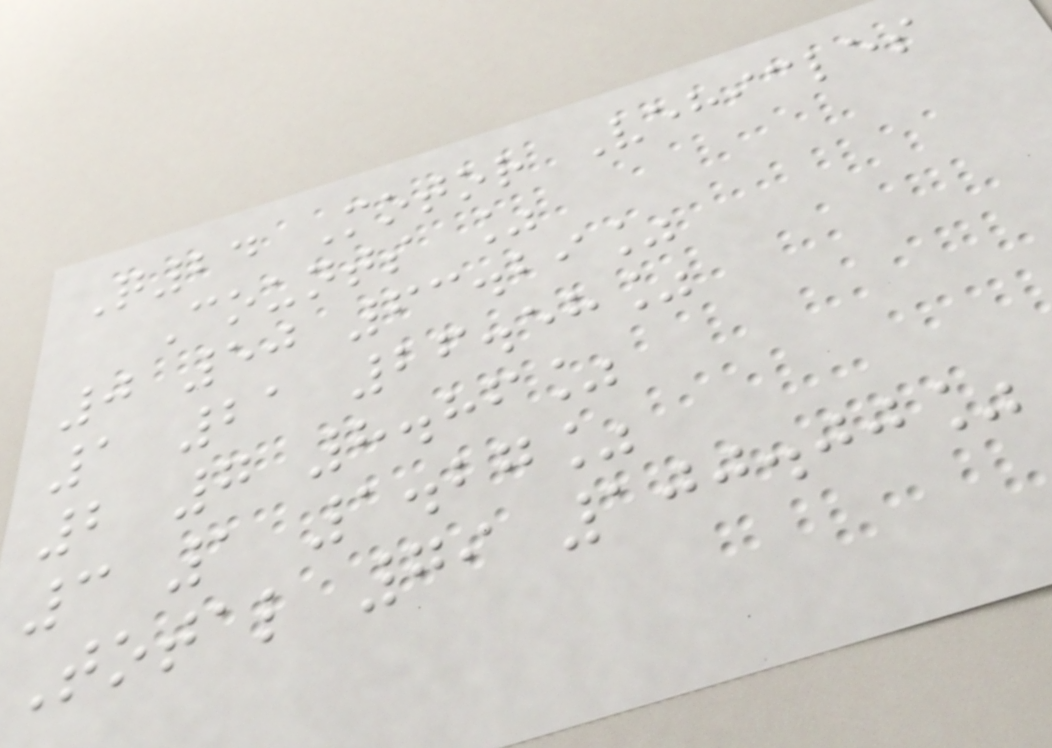Q24 Motor Vehicles
Counts %
0 50 63.29%
1 21 26.58%
2 7 8.86%
3 1 1.27%
Total 79 100.00%
